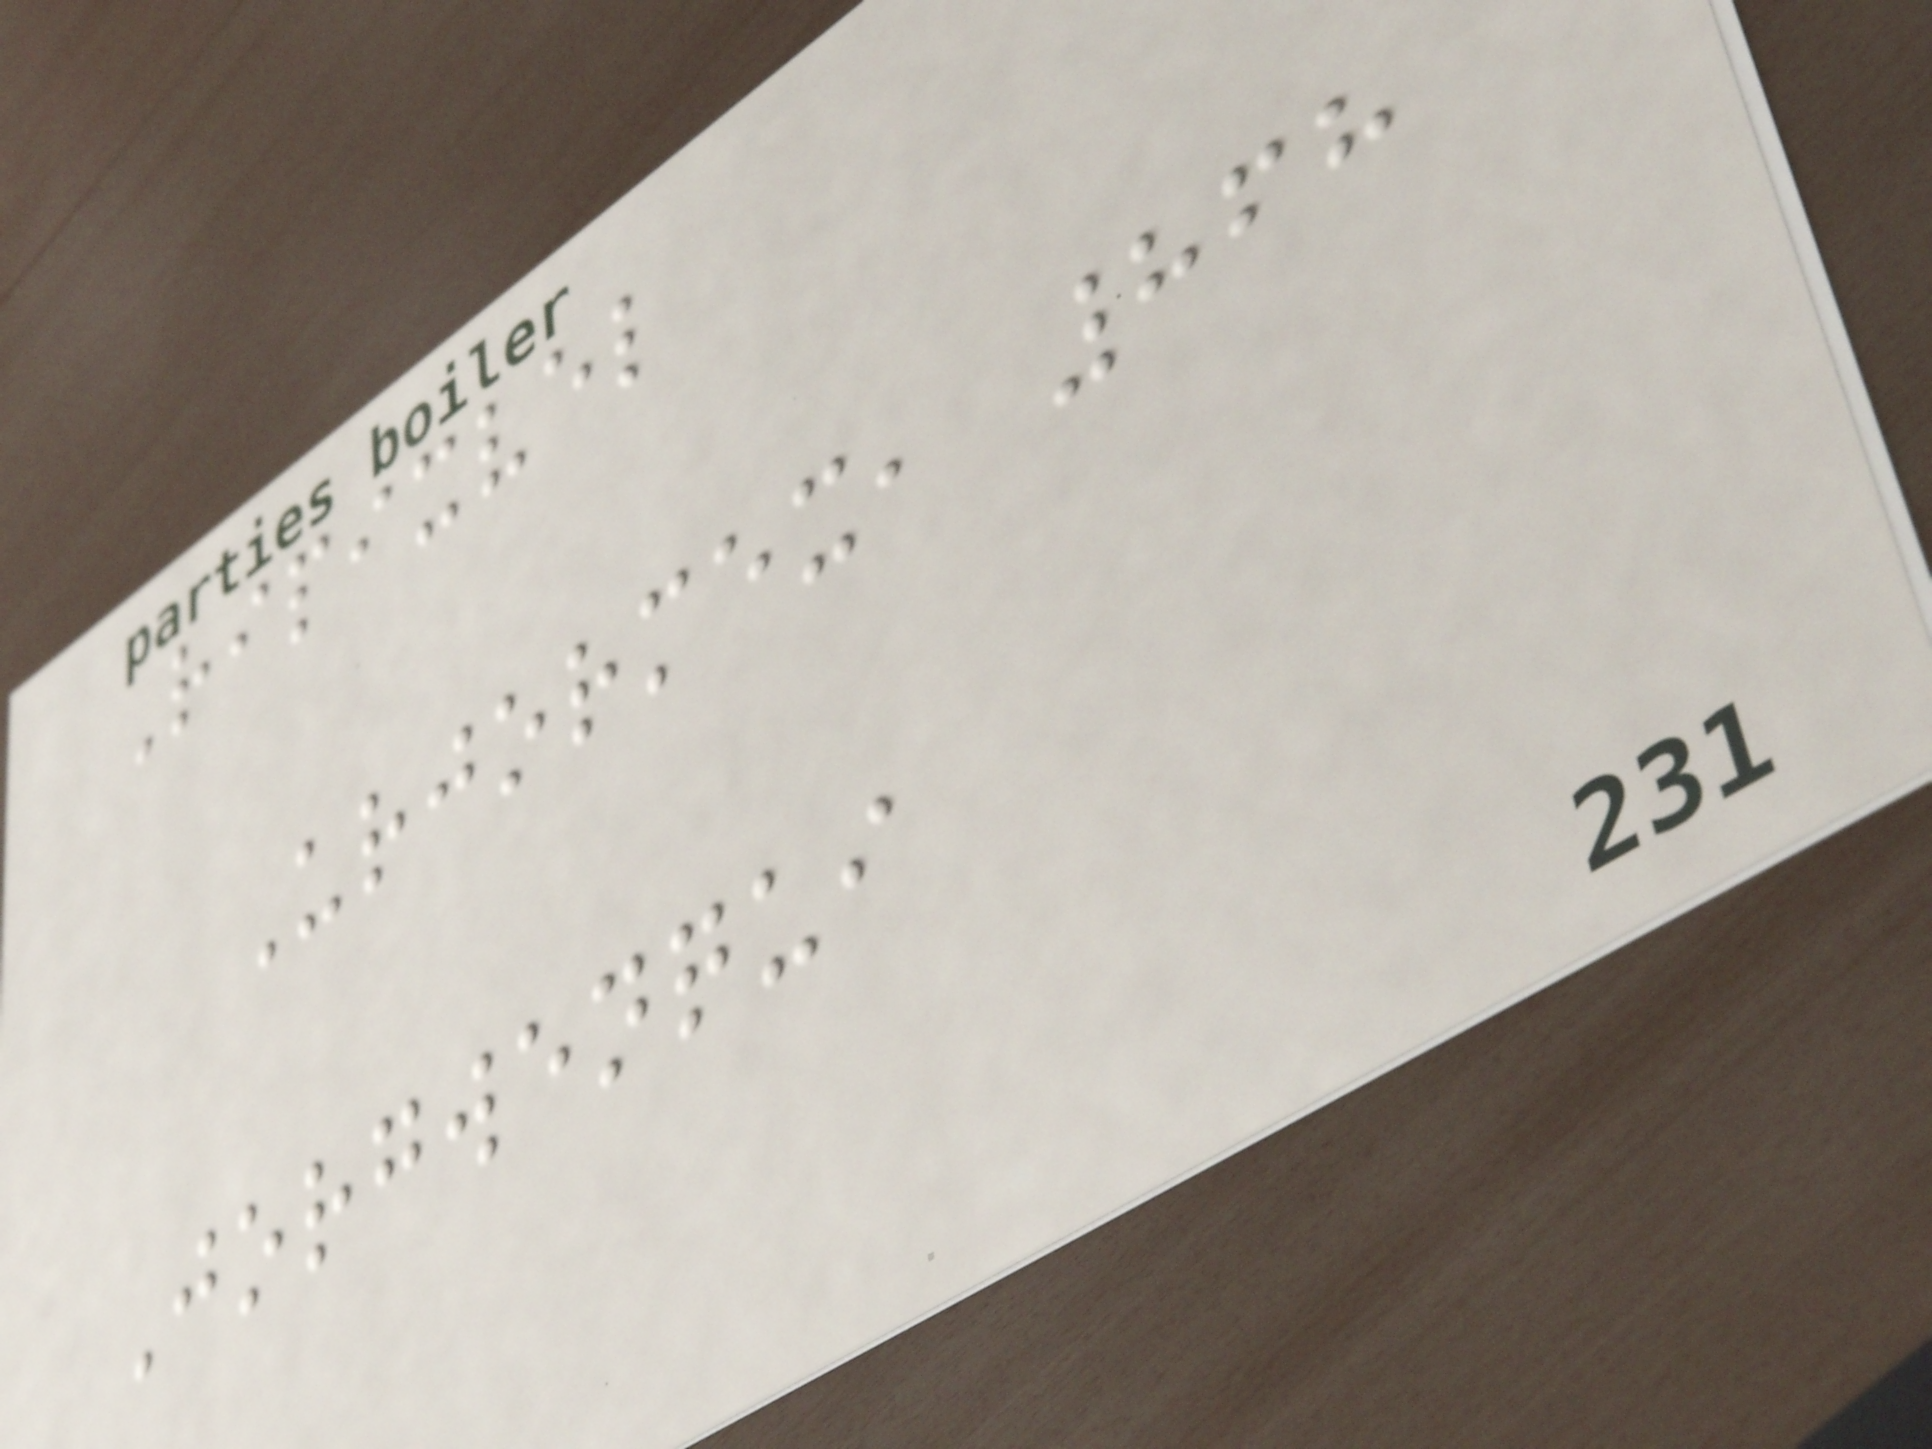Ripixvel
Urjormex, 868
Jorgwenqui
